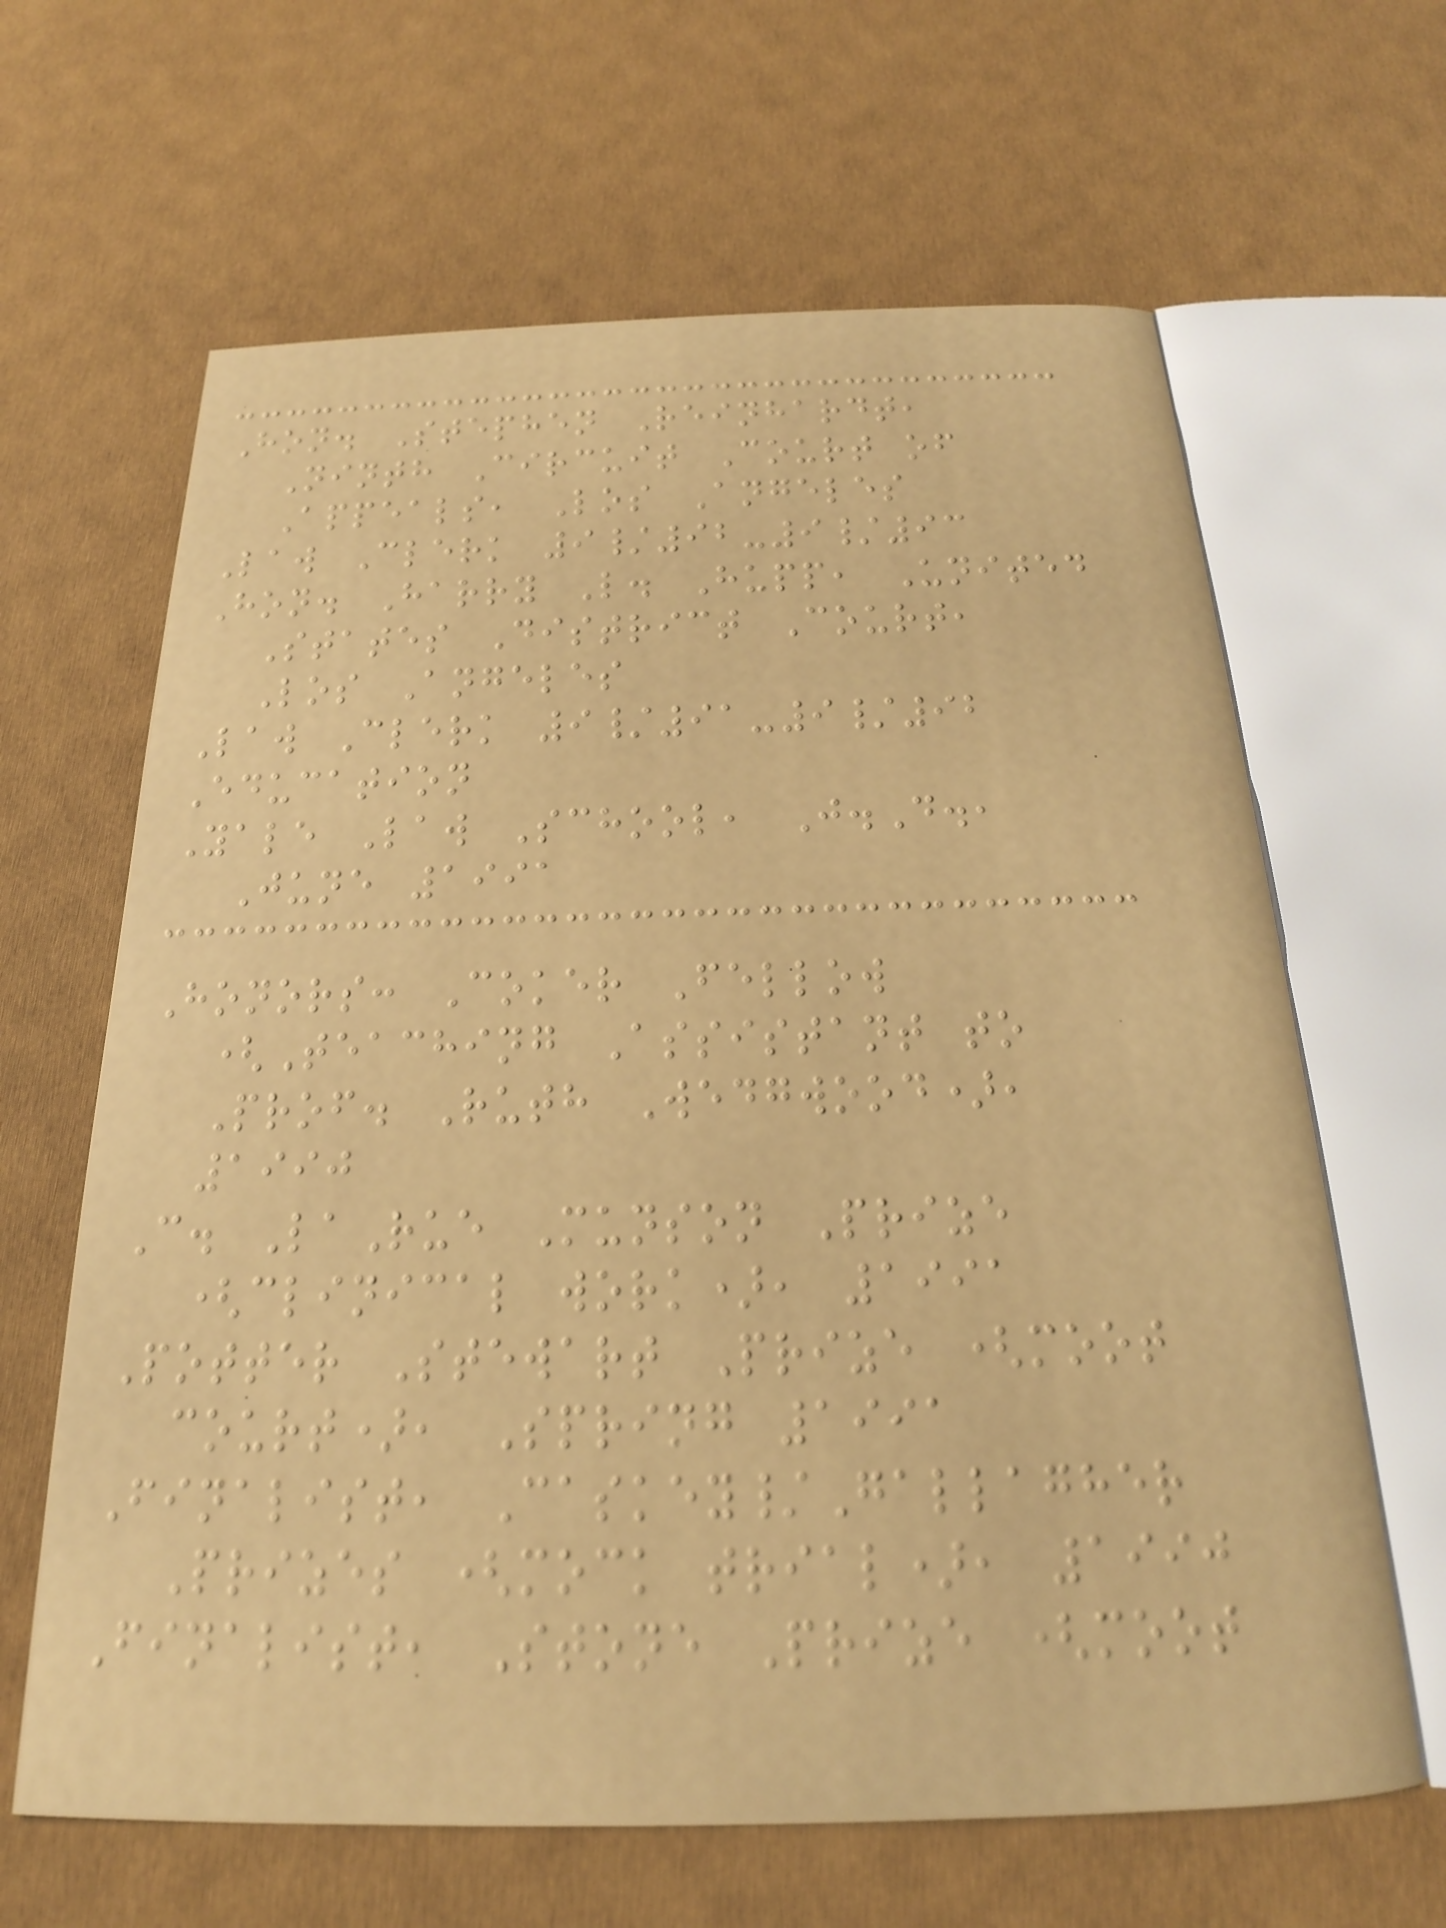Hon. Stephen Reinhardt,
Ninth Circuit Court of
Appeals, Los Angeles
Law Clerk 9/92-9/93
Hon. Harry L. Hupp, United
States District Court,
Los Angeles
Law Clerk 9/91-9/92
Education
Yale Law School, J.D.,
June 1991
Honors: Coker Fellow
(Teaching Assistant to
Prof. Ruth Wedgwood),
1990
C. LaRue Munson Prize
(clinical work), 1991
Potter Stewart Prize (moot
court), Spring 1991
Finalist, Caskey/Gallagher
Prizes (mock trial), 1990
Finalist, Stone Prize (moot
